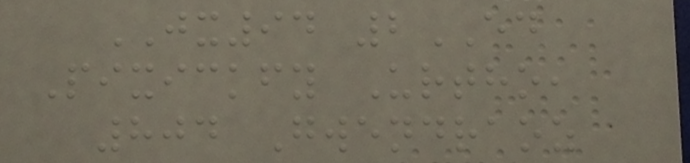JX94 2ED
Pixickfy Urtho,
804 Gwendraoz
